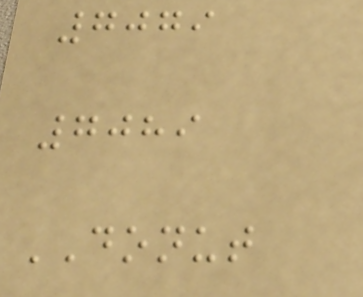7079
7089
DONUT
